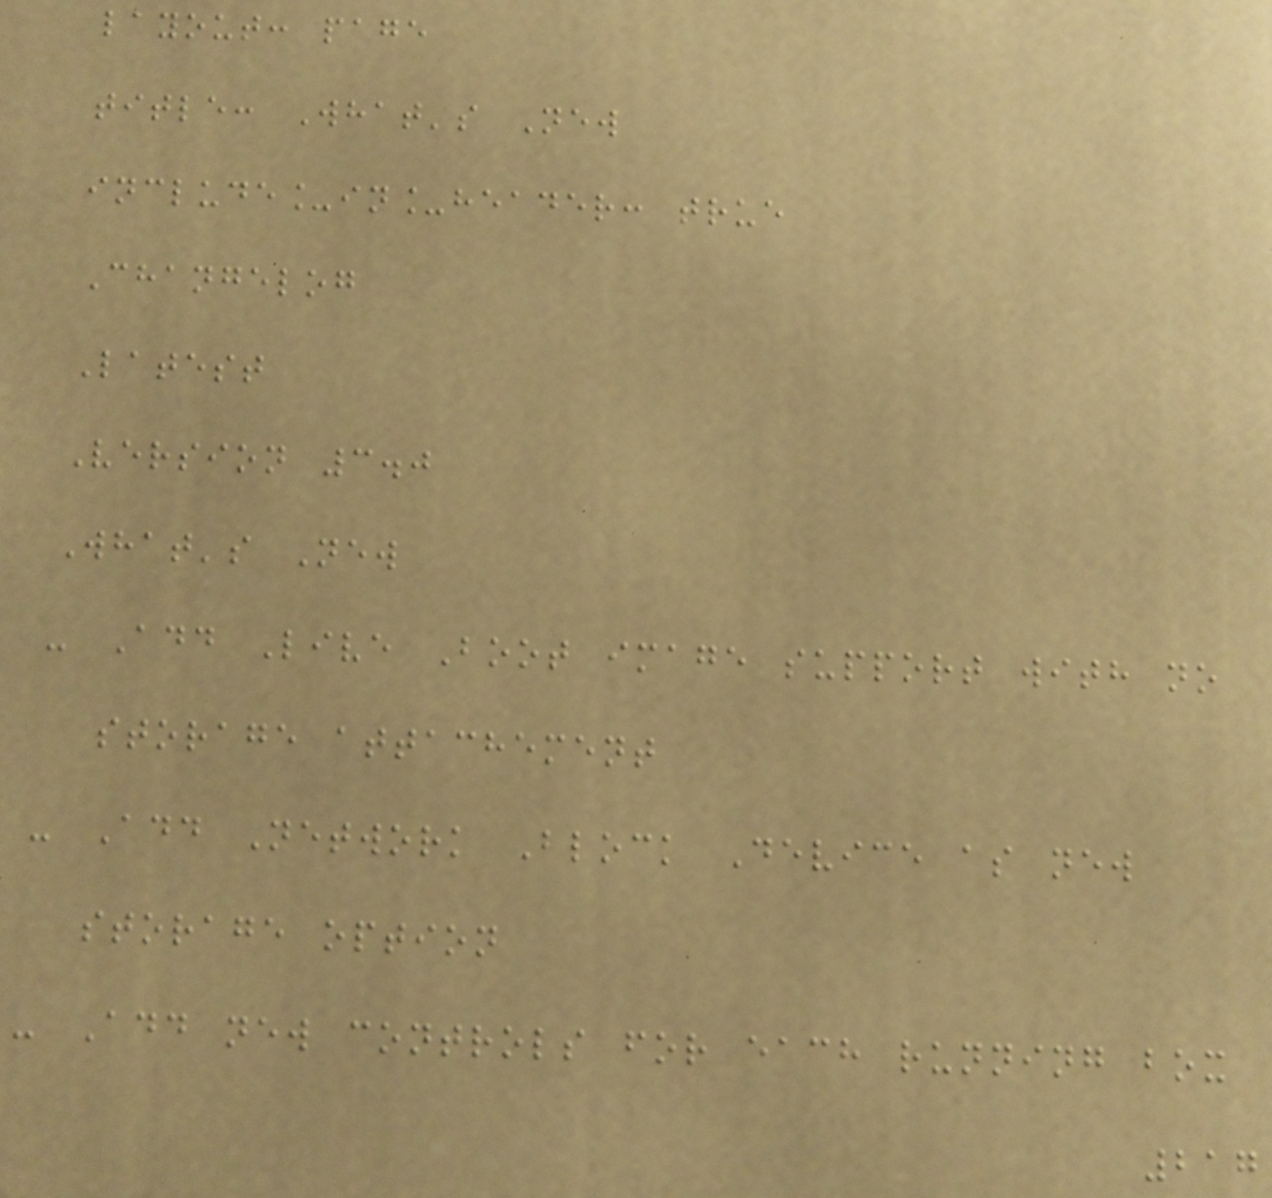layout: page
title: What's New
include_in_header: true
Changelog
Latest
Version 3.0
What's New
- Add Live Boot image support with no
storage attachement
- Add Network Block Device as new
storage option
- Add new controls for each running box
217
